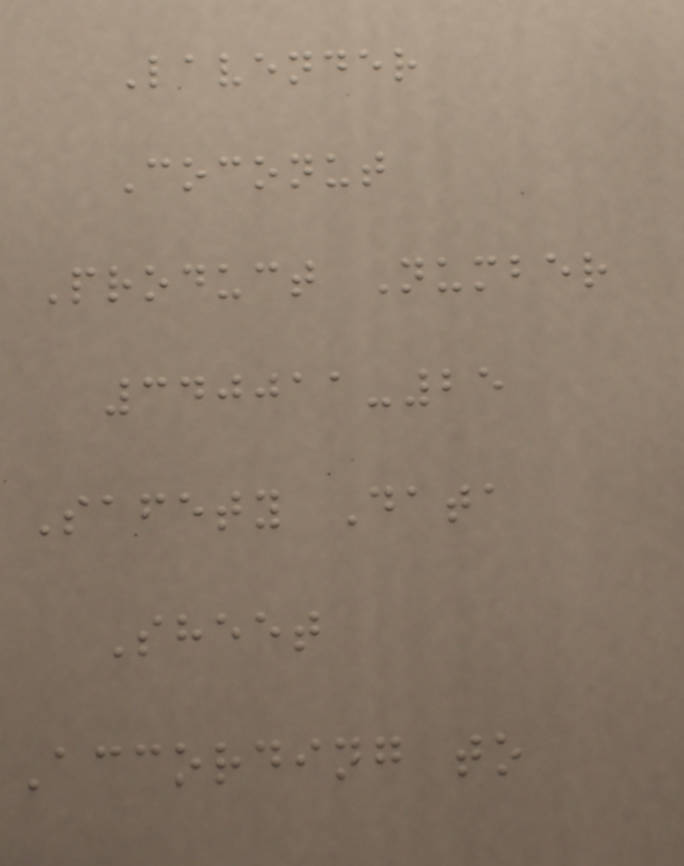Lavender
Coconut
Product Number
340011-25
Safety Data
Sheet
According to
